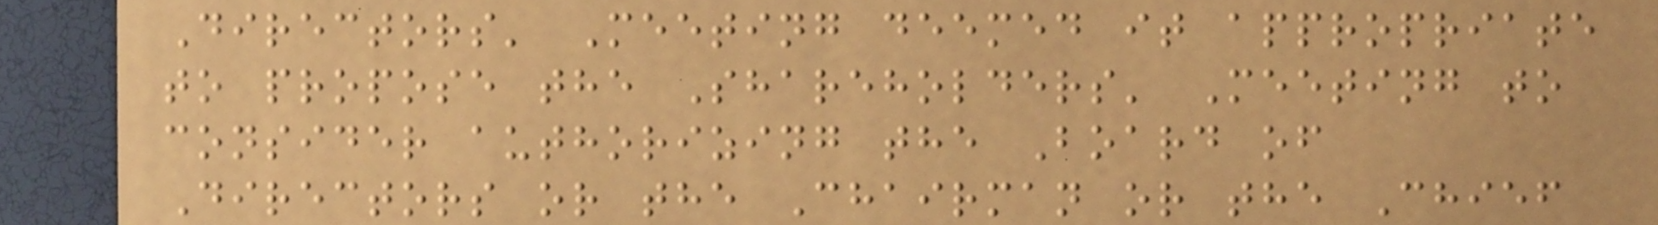Directors' Meeting deemed it appropriate
to propose the Shareholders' Meeting to
consider authorizing the Board of
Directors or the Chairman or the Chief
